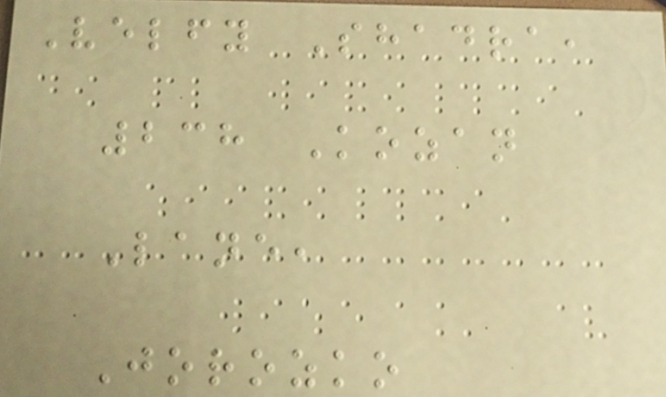Velfy Shadra,
238 Kozan
Lane,
Jorozko
